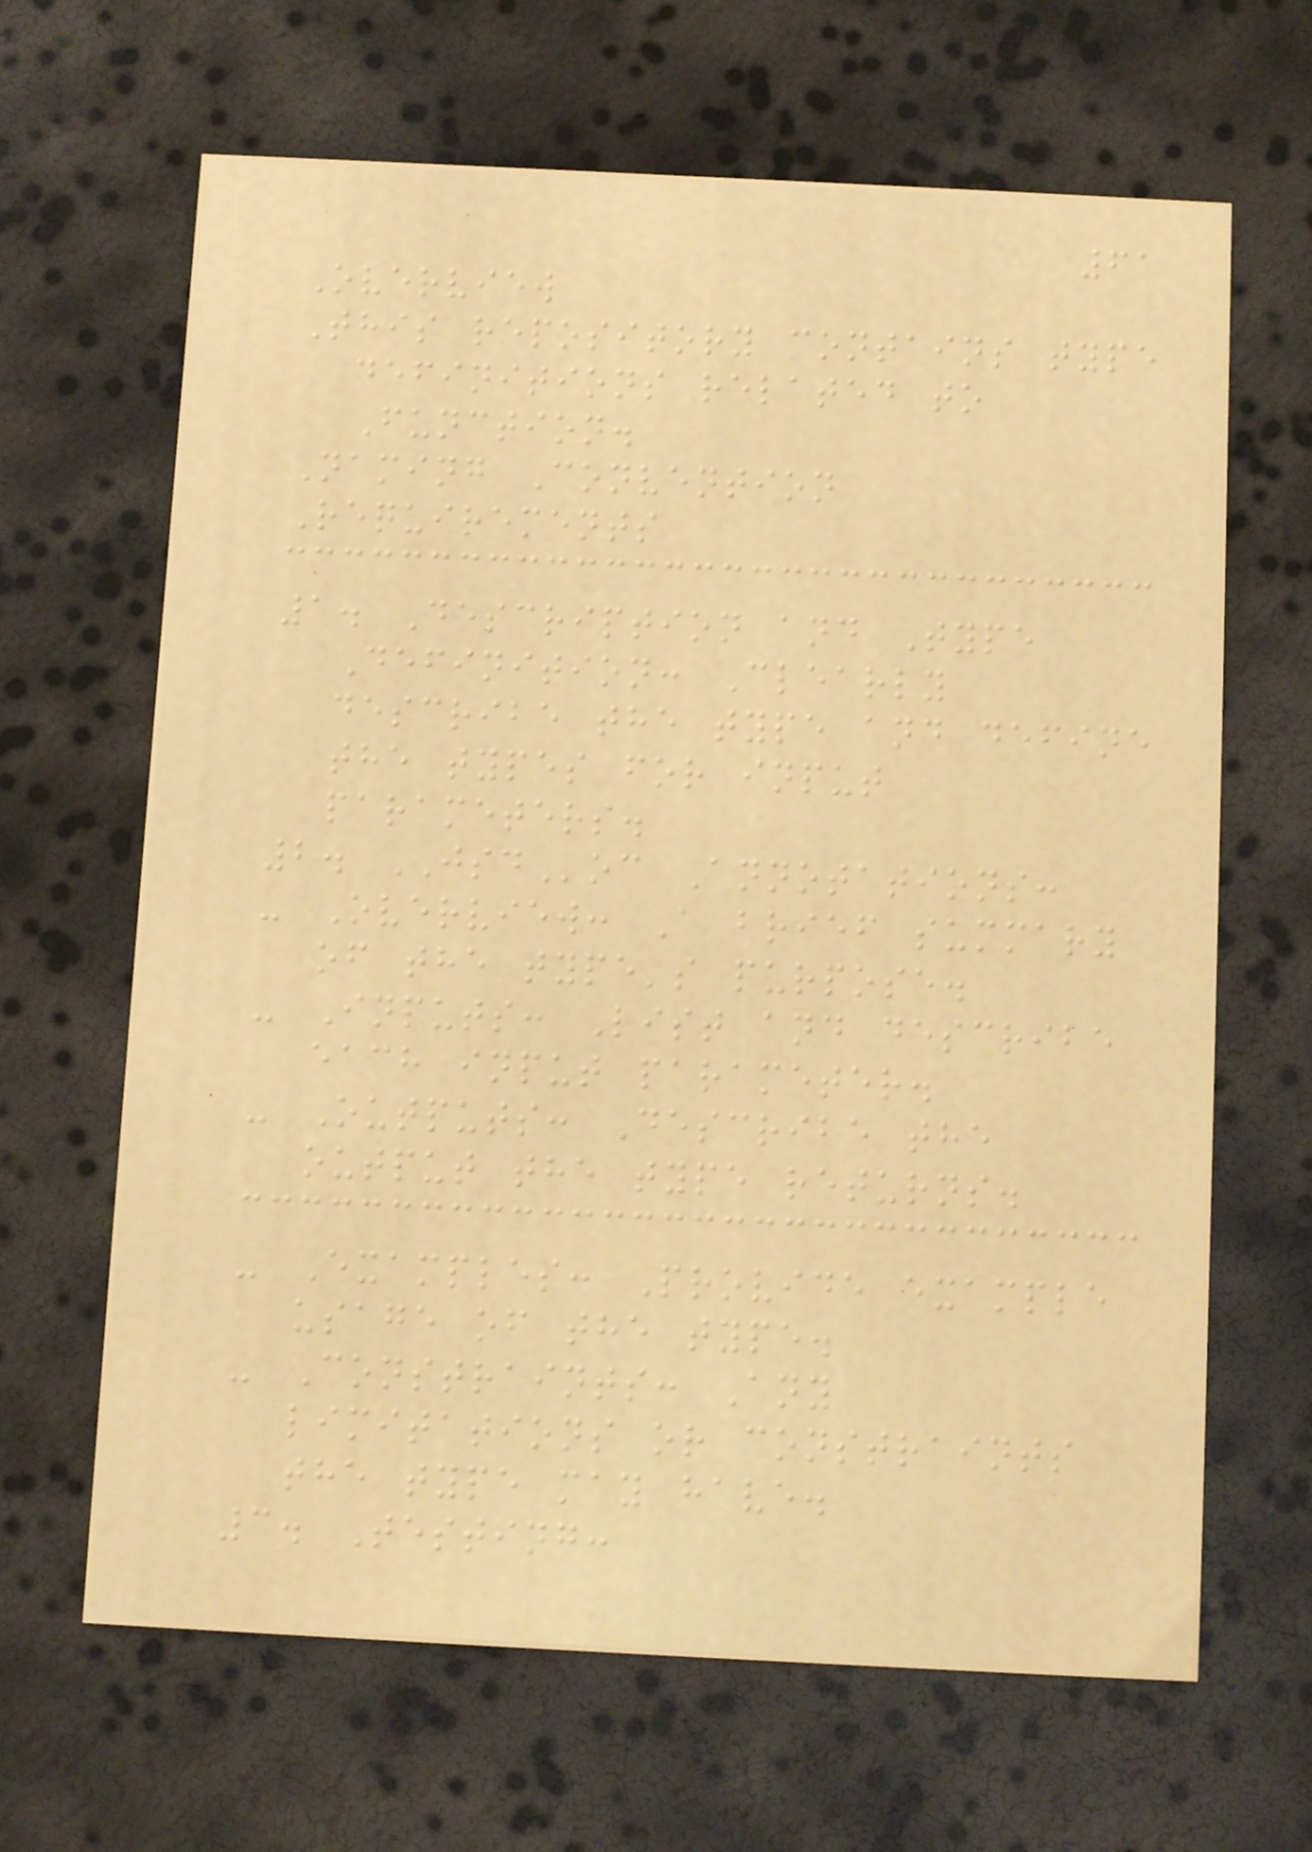61
Overview
This repository contains type
definitions related to
Function.
Naming Convention
Requirements
1. Description and Type
Definition: Clearly
describe the type and define
the types for input
parameters.
2. JSDoc Annotations:
- Overview: A brief summary
of the type's purpose.
- Inputs: List and describe
each input parameter.
- Outputs: Describe the
output the type returns.
- Examples: Provide example
usage of the type.
- Constraints: Any
limitations or constraints
the type may have.
3. Testing:
